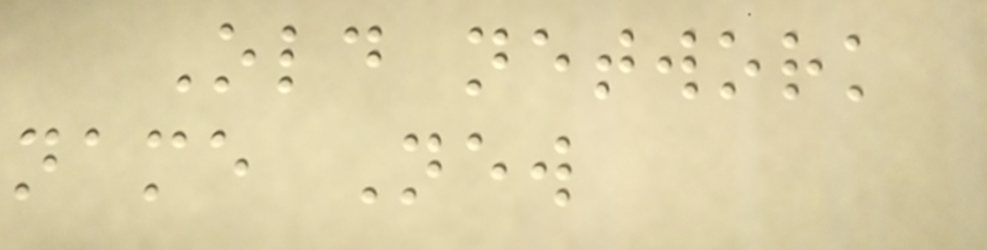Old network
name New
